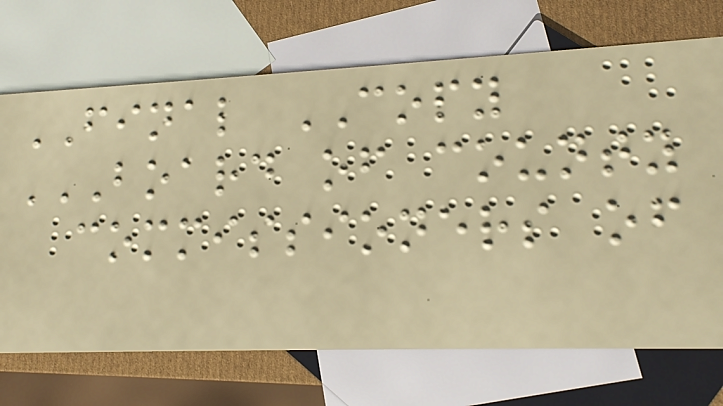FINAL COPY
BOARD OF COUNTY
COMMISSIONERS OF
